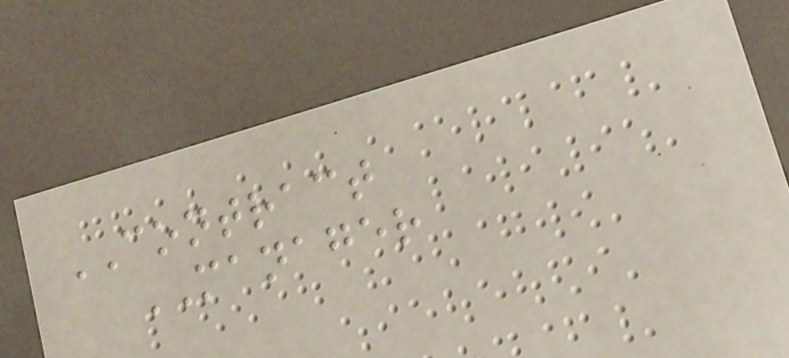CONTRACT
MANAGER
